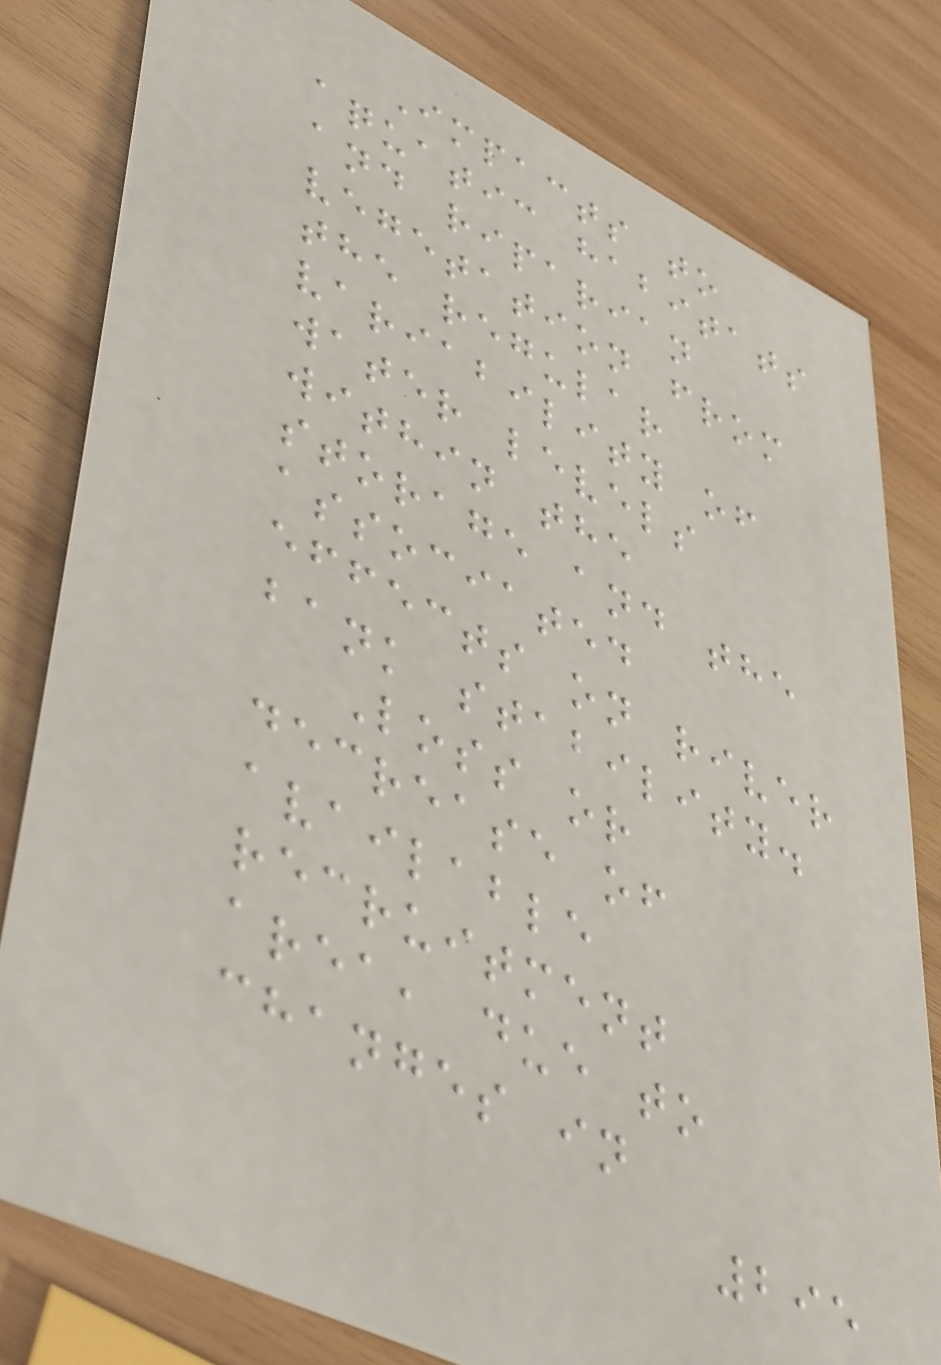Impacts to
aquatic habitats
and riparian
vegetation from
the regular
variability of
water levels
within the
storage and the
associated
effects on river
bank stability.
Loss or
decrease of
available
recruitment
area, due to
changes in
295
